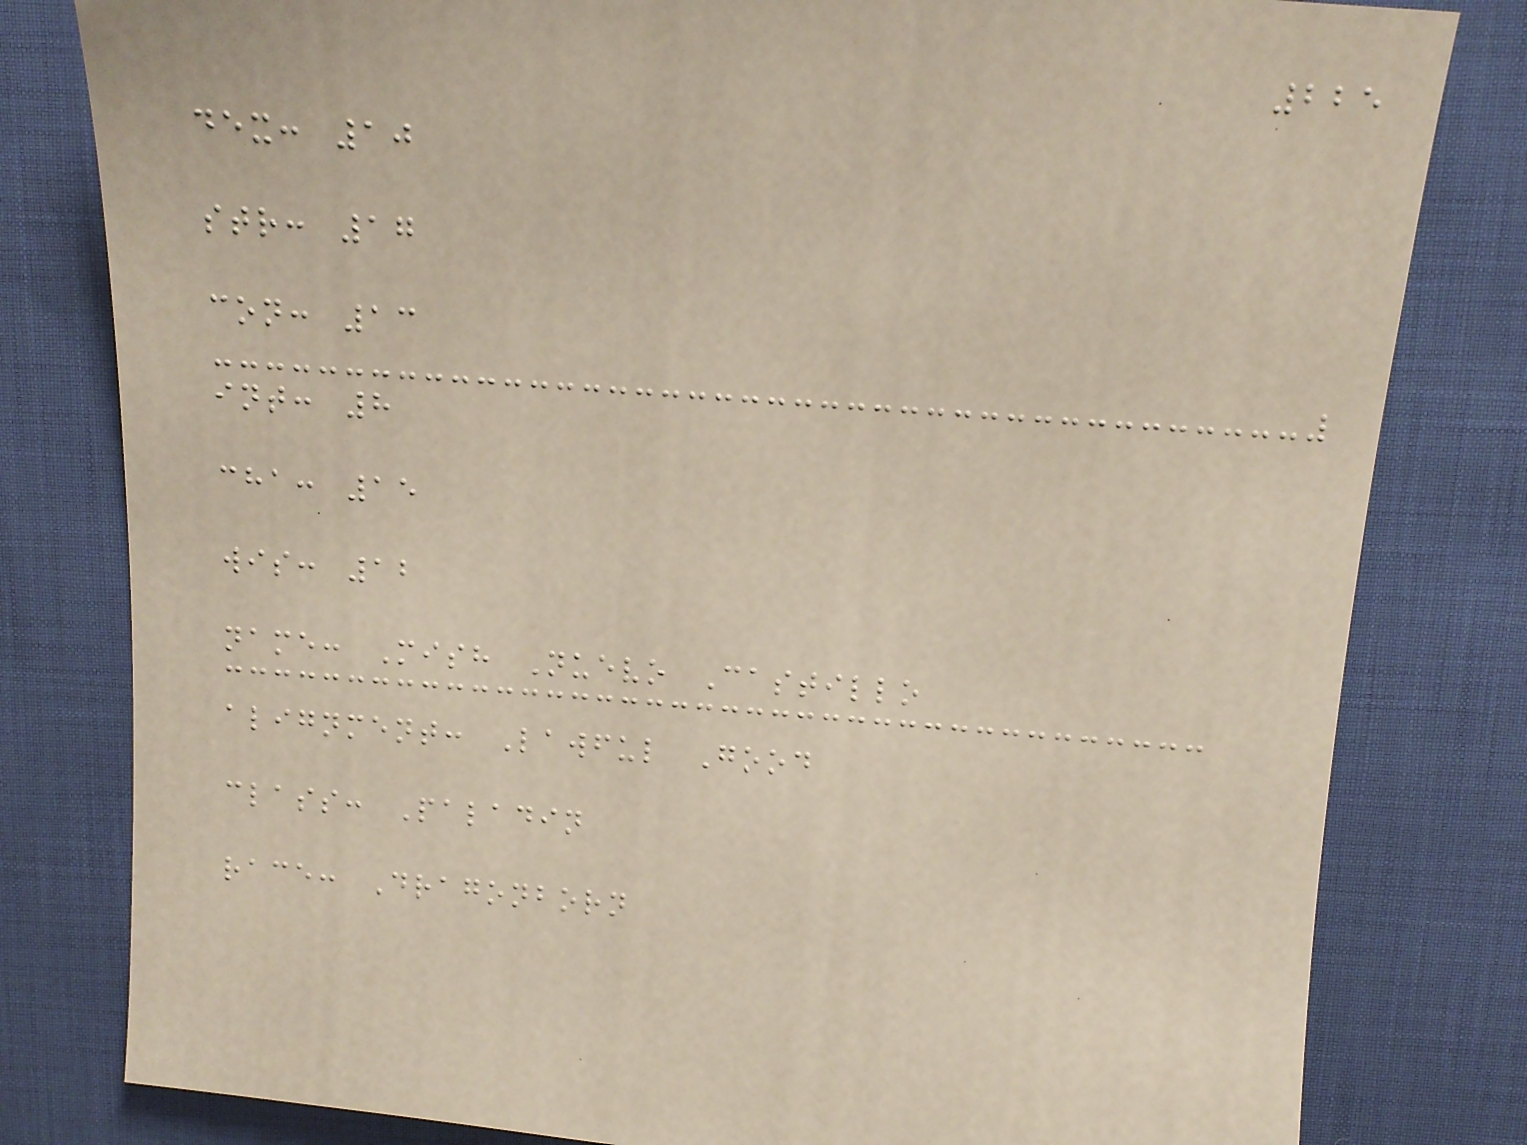225
dex: 10
str: 17
con: 13
int: 8
cha: 15
wis: 12
name: Mish Nuevo Castillo
alignment: Lawful Good
class: Paladin
race: Dragonborn
